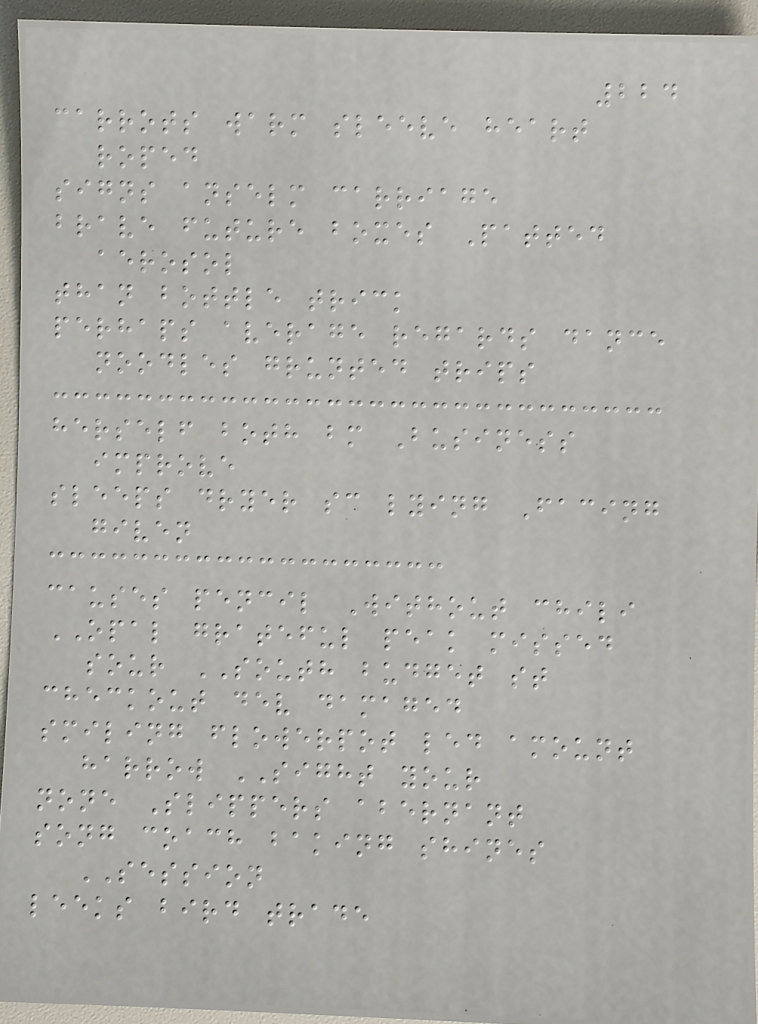224
carrots warm sleeve heart
roped
signs anselm carriage
brave future boxes Patted
aerosol
than bottle trick
perhaps average regards dance
noodles grunted trips
herself both bm Business
improve
sleeps dryer sc lying Facing
given
causes pencil Without chili
OPAL grateful peak missed
sour SOUTH budget st
checkout dev damaged
smiling flowerpot led amount
harrow SIGHT your
none Slippers abernant
song coach baking shines
SESSION
leeks bird trade
